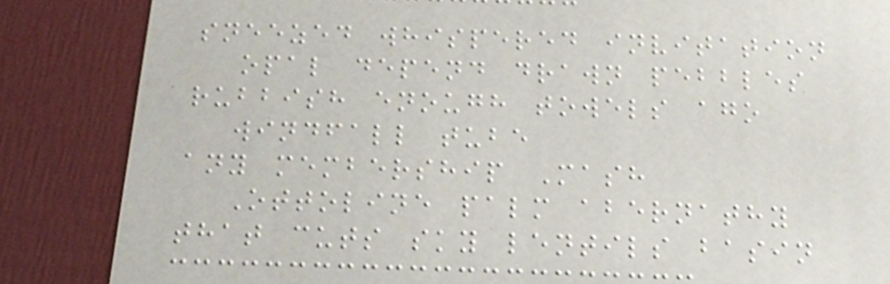sneezed whispered invitation
opal depend drawn pebbles
rubbish enough towels ago
windfall tube
any membership Mash
Ottoline palm abernathy
that cuts sky lentils basin
